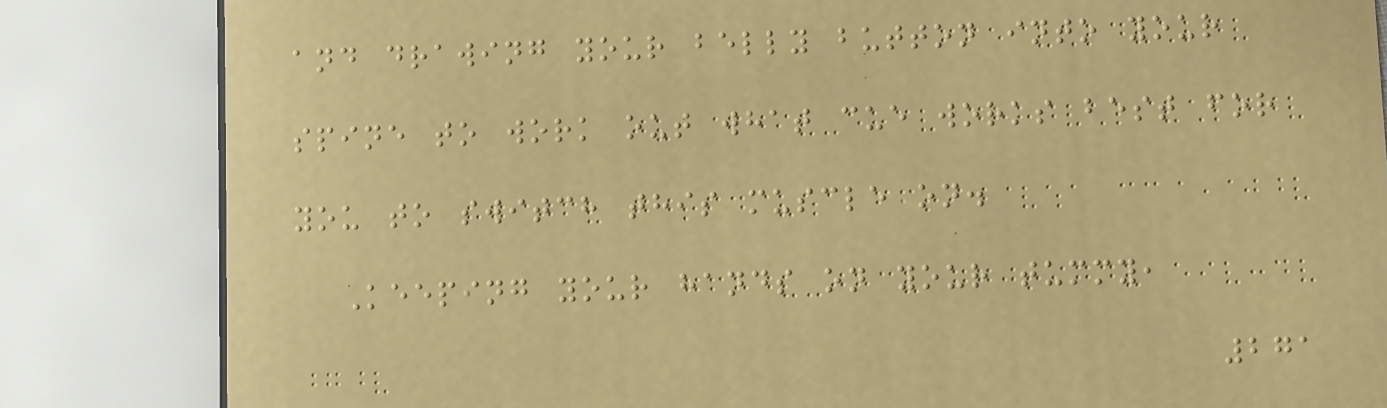and drawing your belly button into your
spine to work out what cue works best for
you to switch this muscle on.
Keeping your hands on your tummy,
271
